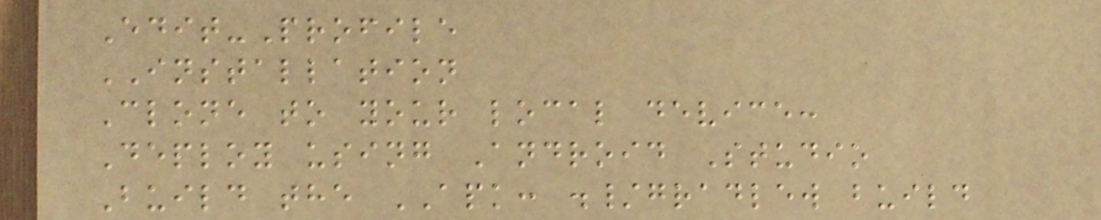Edit-Profile
INSTALLATION
Clone to your local device:
Deploy using Android Studio
Build the APK: ./gradlew build
